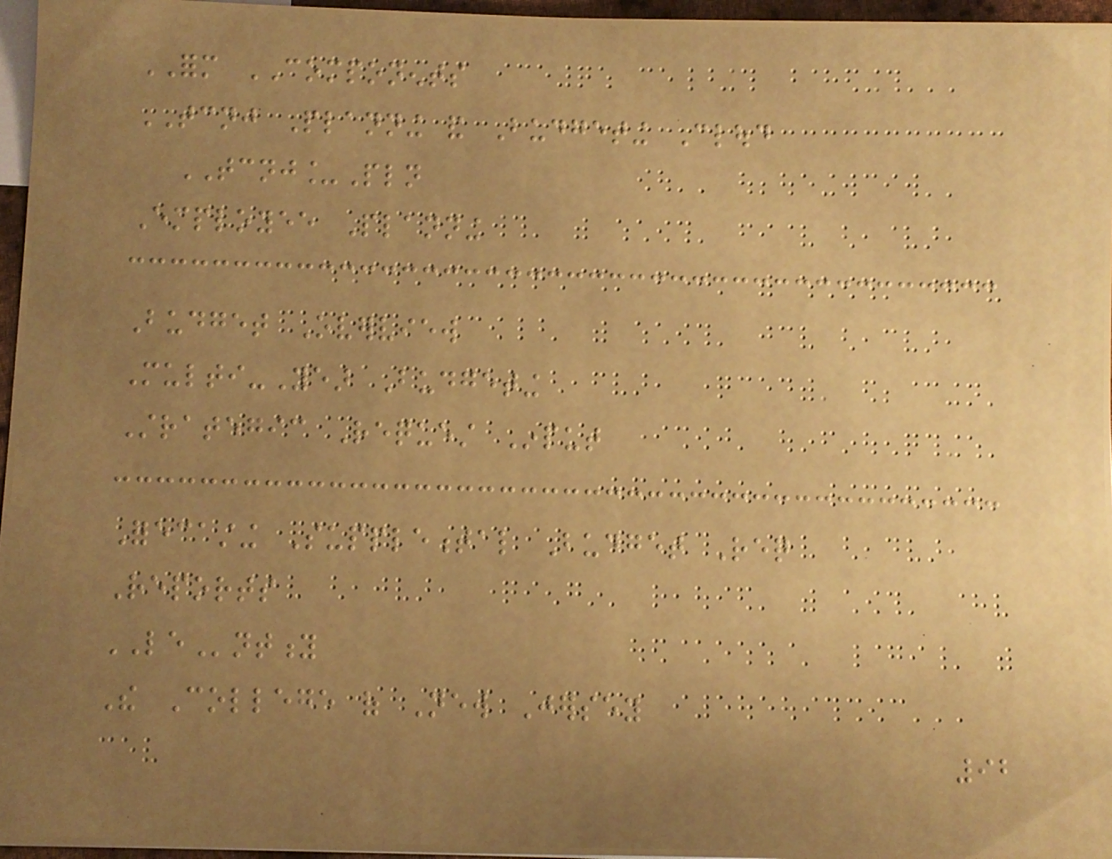FORM COMPONENTS
TCNJ Planning and Budgeting Cloud
TCNJ_Pln
Employee Planning
Budget Overview
Multi-Year Budgeting
Strategic Request Input
Forecasting Supplemental Budget Req
Reports
LEntity
The College of New Jersey
92
